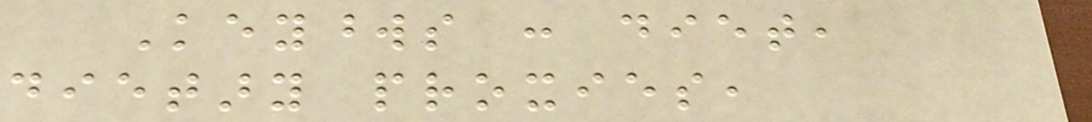Keywords : diet,
dietary proxies,
